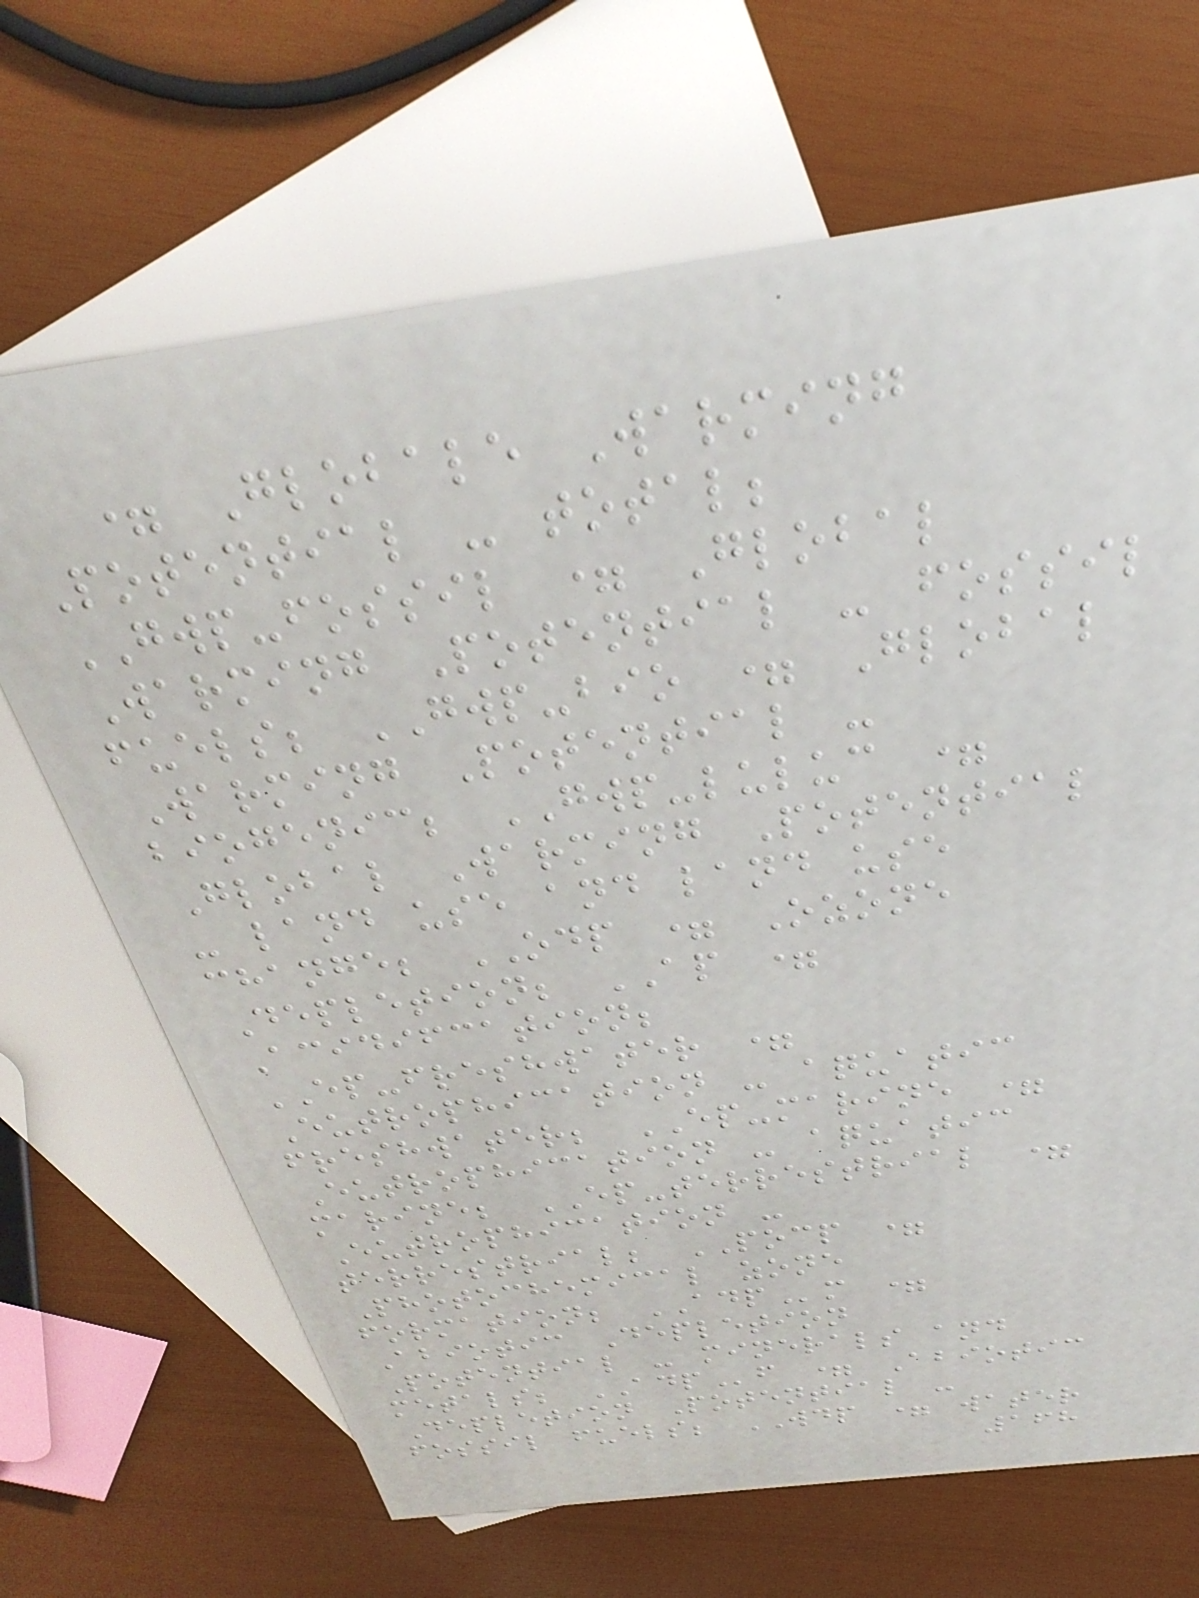= Globale Warming
Potential - total;
GWP-fossil = Global
Warming Potential - fossil
fuels; GWP-bio = Global
Warming Potential -
biogenic; GWP-luluc =
Global Warming Potential
- land use and land use
change; ODP = Ozone
Depletion; AP =
Acidifcation;
EP-freshwater =
Eutrophication - aquatic
freshwater; EP-marine =
Eutrophication - aquatic
marine; EP-terrestrial =
Eutrophication -
terrestrial; POCP =
Photochemical zone
formation; ADPm =
Abiotic Depletion
Potential - minerals and
metals; ADPf = Abiotic
Depletion Potential -
fossil fuels; WDP = water
168
